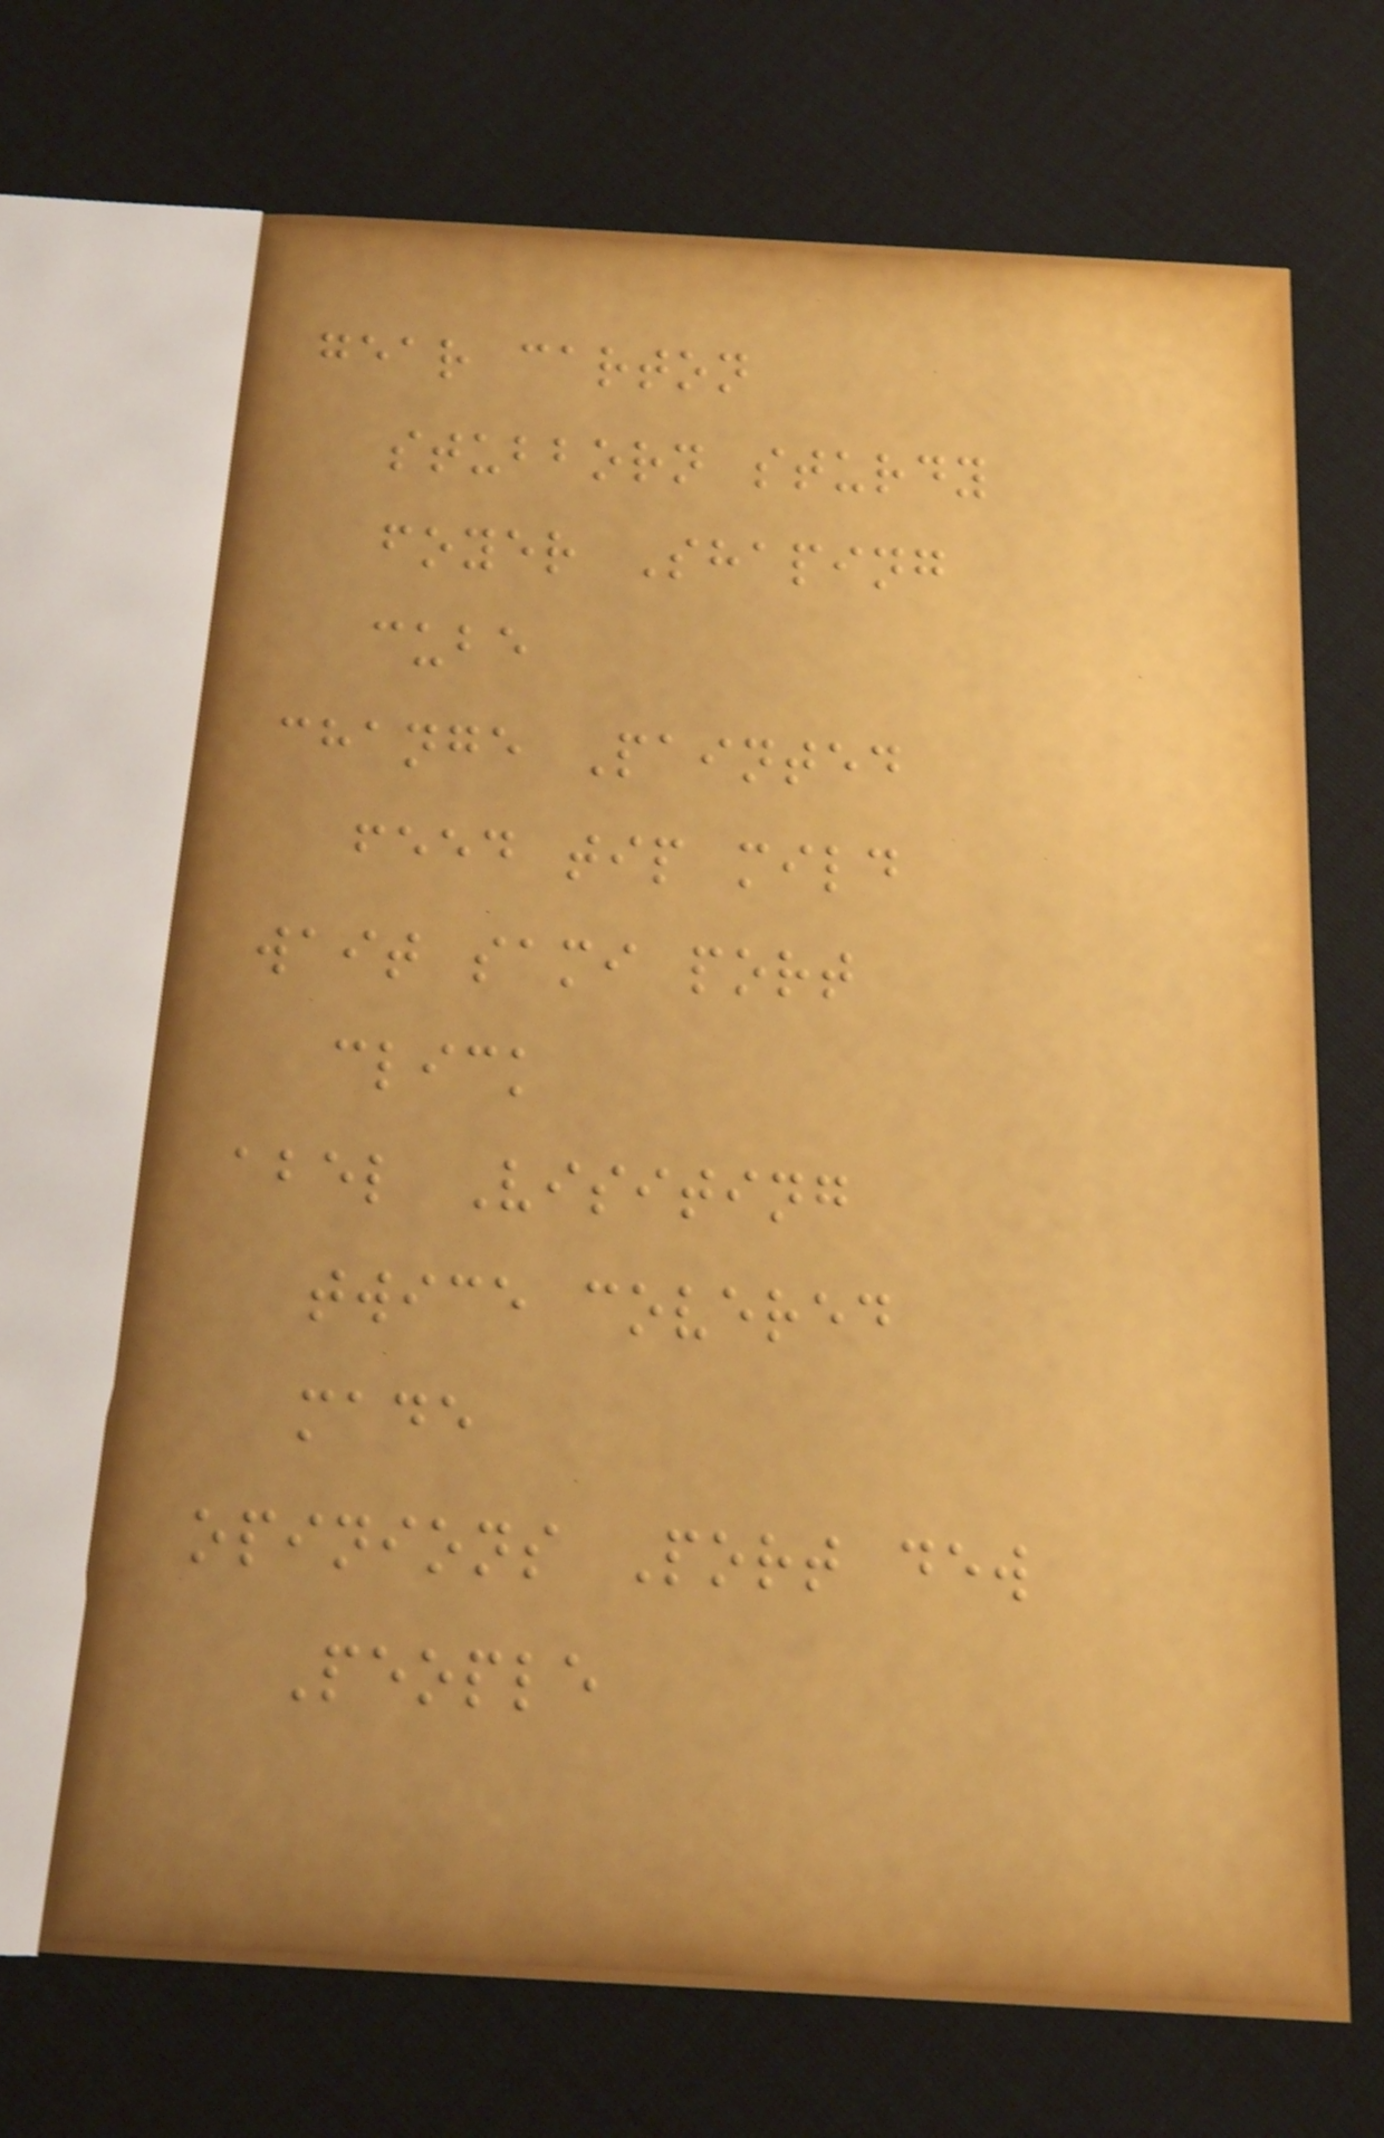gear carton
stubborn sturdy
foyer Shaping
cube
change Painted
feed tip mild
wait sami port
click
abel Visiting
twice covered
made
opinions Port dew
People
